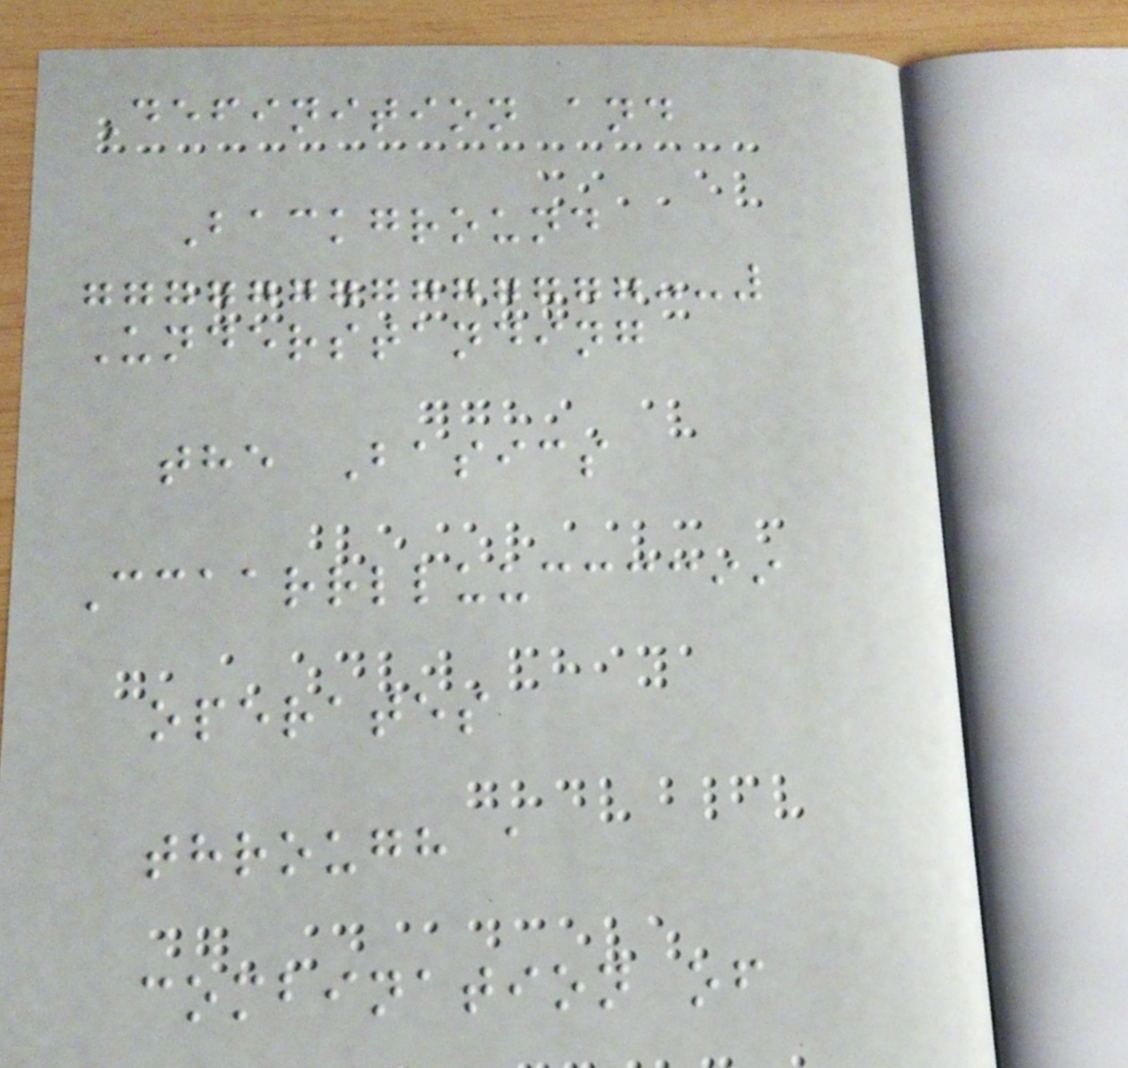Definition and
Background
Understanding
the Basics
Ccaarrlluuccccii
operates
through a
combination of
